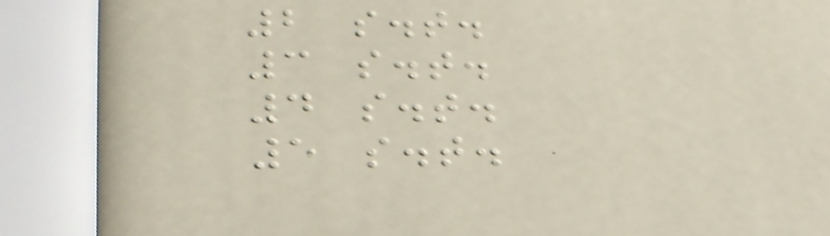2 s.t.
3 s.t.
4 s.t.
5 s.t.
